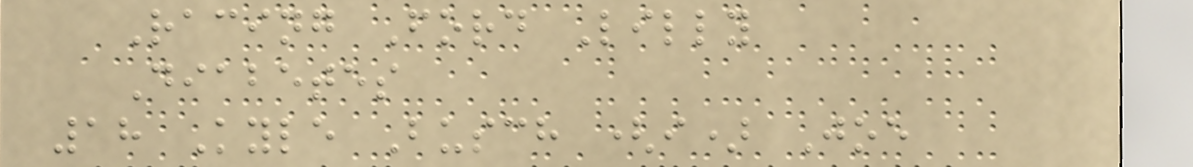Racing Ford Lilly
Diabetes
18 Kyle Busch (i) Joe
